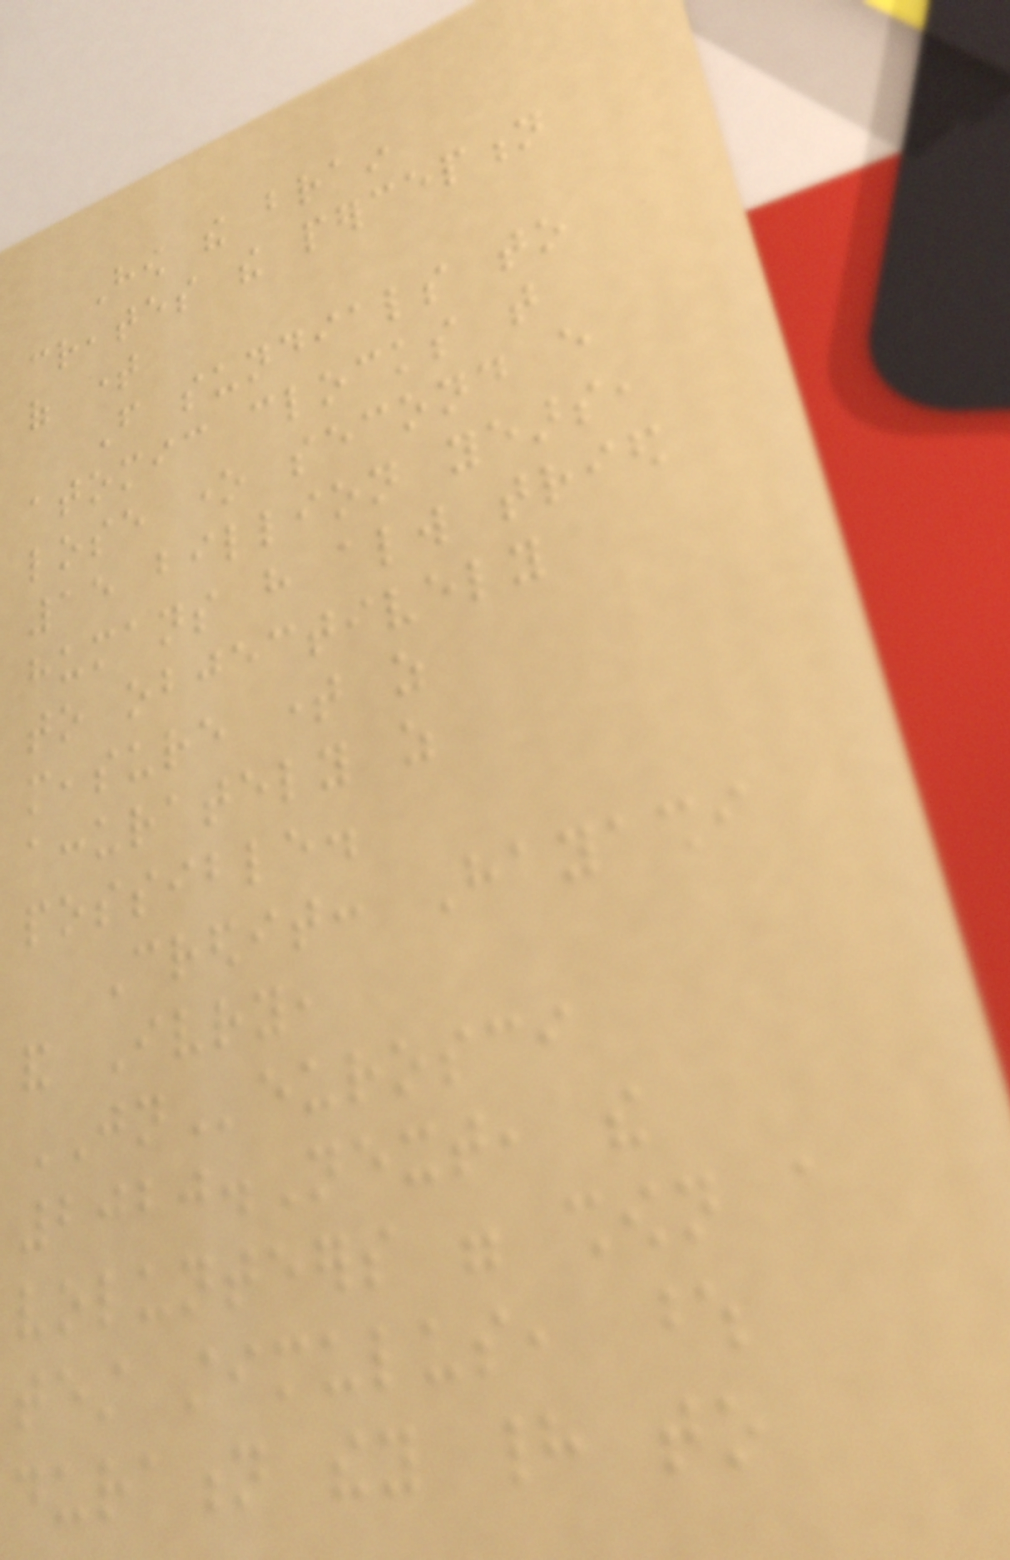How the brain
creates the perception
of time
From sundials to
atomic clocks that
lose one second every
15 billion years,
humans have always tried
to objectively
measure time as
accurately as
possible.
Credit: Hayashi
and Ivry,
JNeurosci
2020.Next, the
volunteers were shown a
test stimulus, whose
duration they had to
